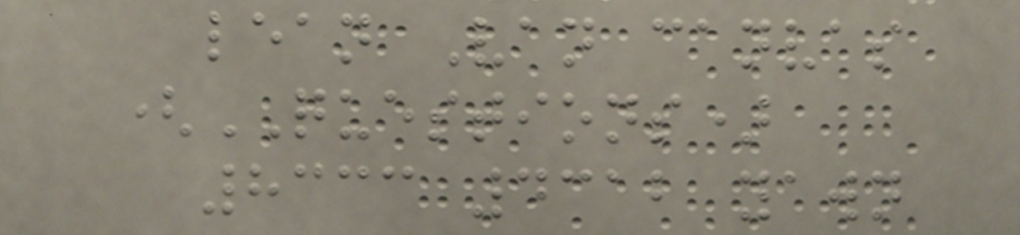lean Van canvas
(QUESTIONS)
8333 4312 yawn
